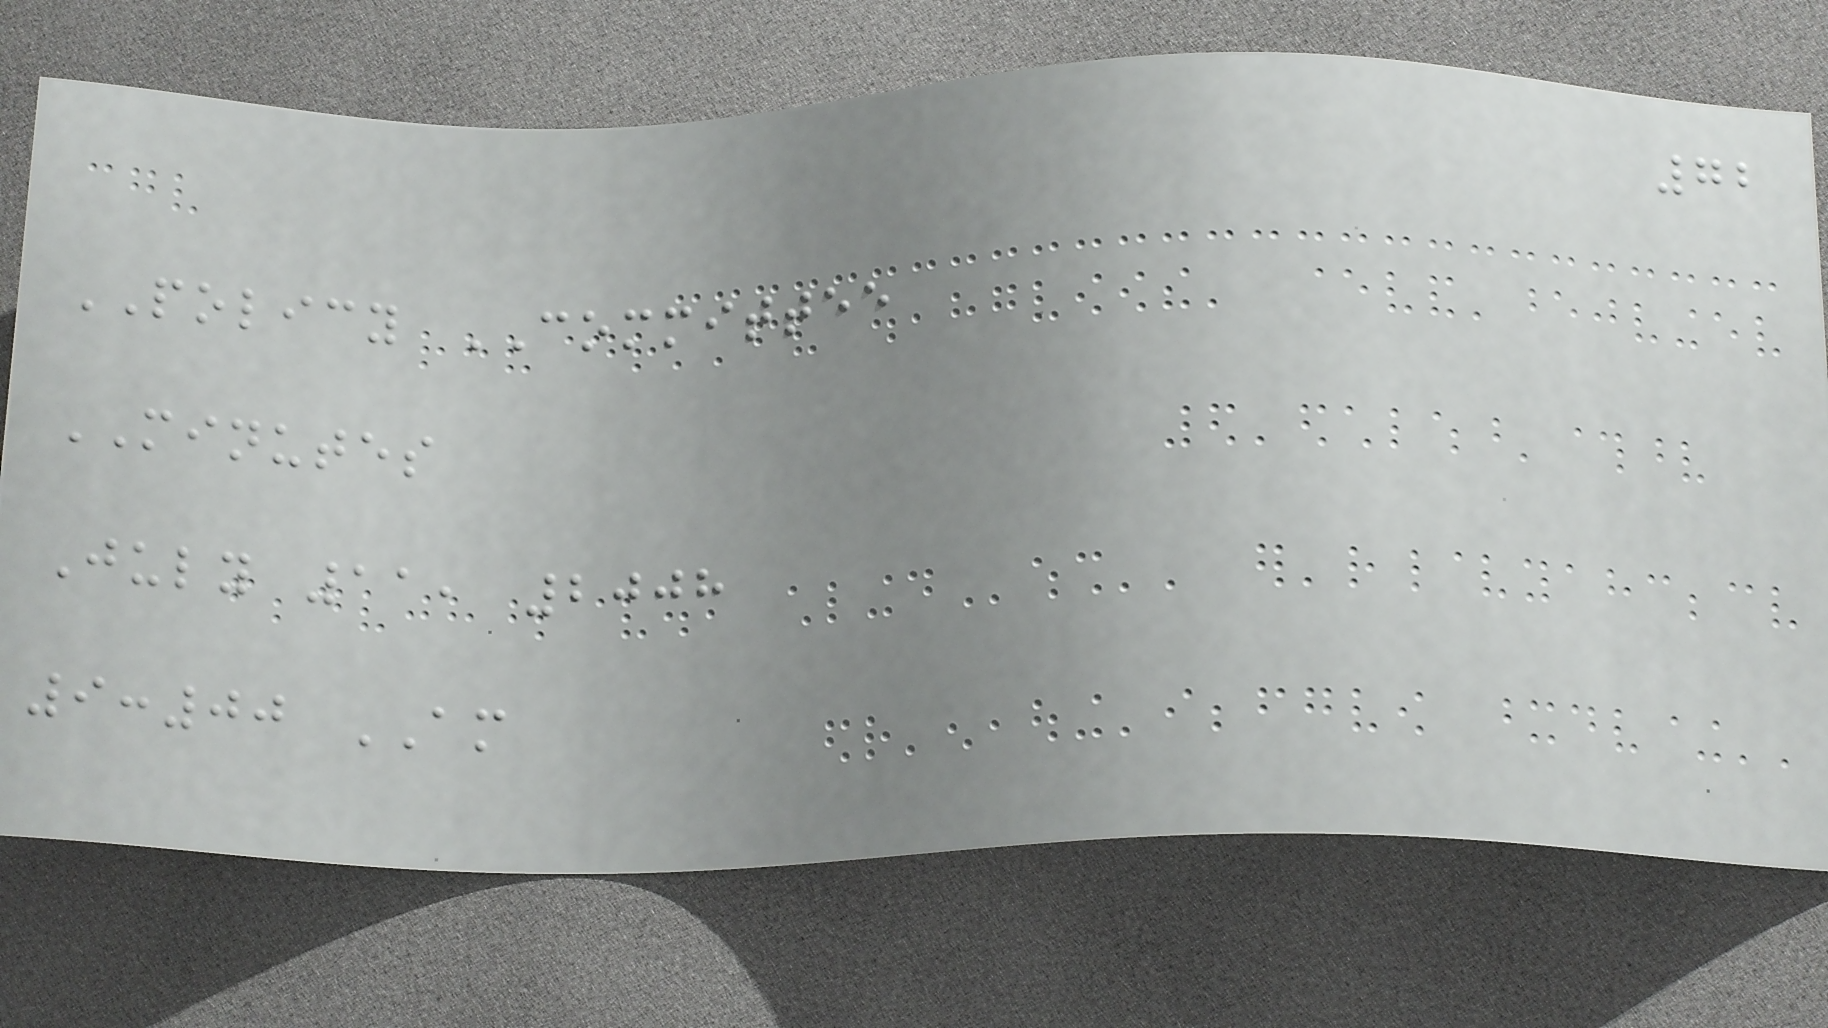72
POLICY COMMITTEE
MINUTES
July 11, 2008
9:00 AM
